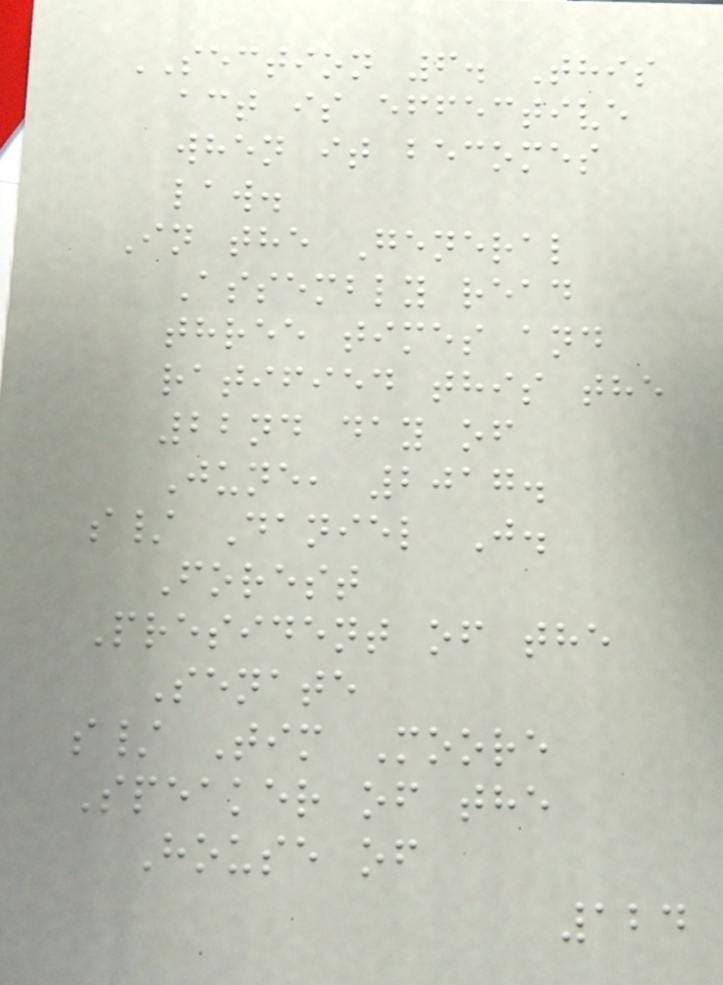SECTION 6. This
act is effective
when it becomes
law.
In the General
Assembly read
three times and
ratified this the
22nd day of
June, 2017.
s/ Daniel J.
Forest
President of the
Senate
s/ Tim Moore
Speaker of the
House of
124
